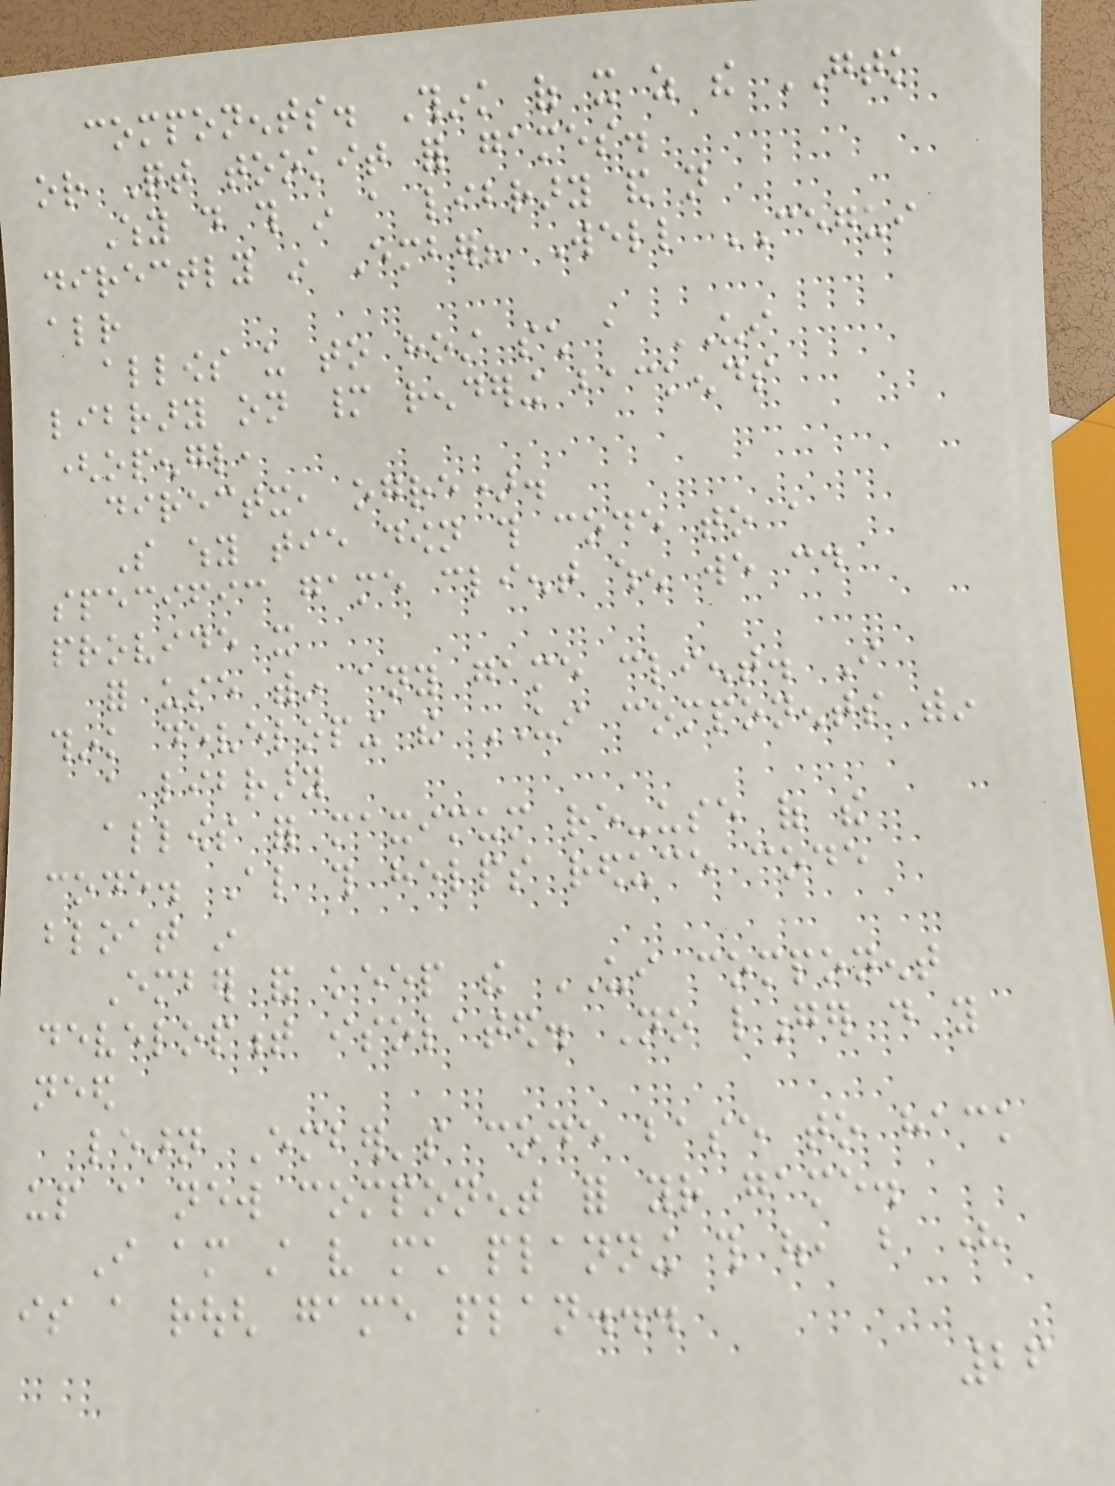components. Think of it as the GTK
or Qt tookit for games.
Why do this in a library and not
directly in Ember? Well CEGUI
already
allows us to host such a UI
library on many rendering backends
(opengl,
directx, ogre).
So why tie down this code to a
specific game client when we could
provide it
for use within any game client. I
think developing the UI components within
a library
allows for maximum re-use of the
code. Also this helps reduce code
bloat in
Ember and keep the UI component
development isolated. No longer do you
need
learn Ember's code base to hack
up a new component for your game.
I am still very much planning this out, but here
is a rough game plan...
26
